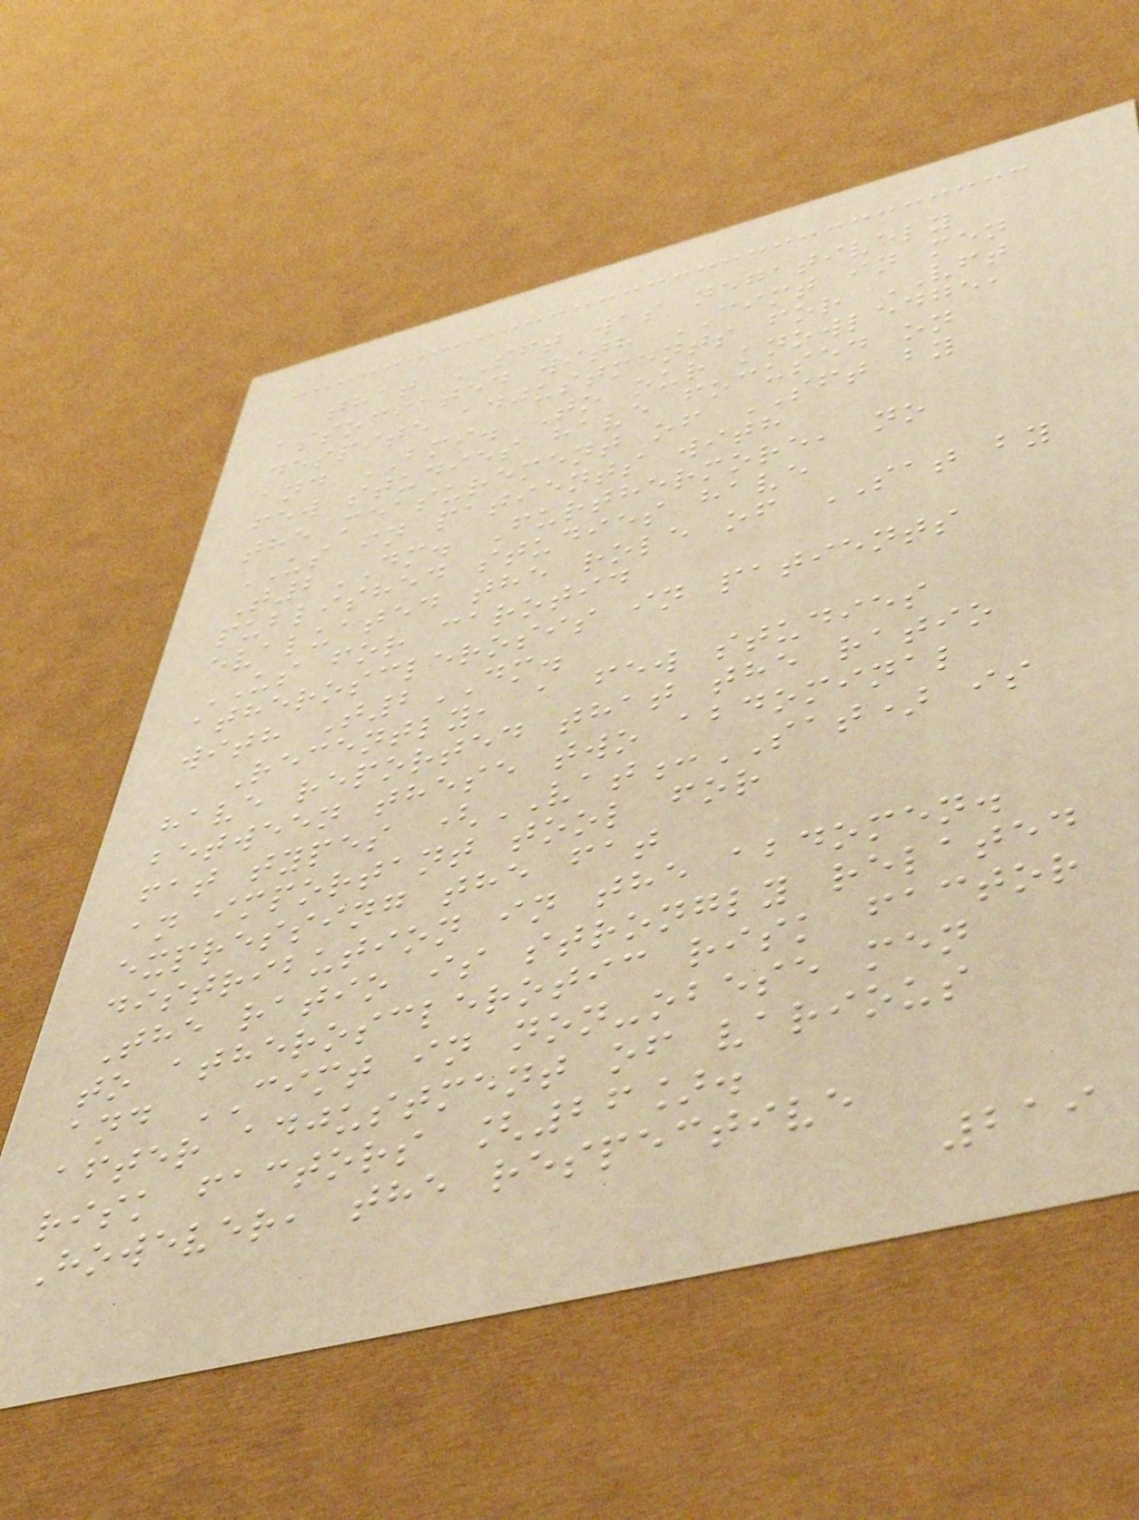that SFT was negatively
associated with CIMT in men
despite adjustments for VFT
and BMI. To our knowledge,
few studies have focused on
the measurement of SFT by
US in patients with
T2DM. Furthermore, no
published studies have
evaluated the role of SAT by
US for carotid
atherosclerosis in patients
with T2DM.
Recently, a few studies
have reported that the ratio
between these two abdominal
fat types (VAT:SAT) is
an important tool for
expressing the fat
distribution in the abdomen.
The ratio is strongly related
to atherosclerotic risk factor
and CIMT in non-obese men
after adjustment of various
risk factors [26].
However, the respective
219
